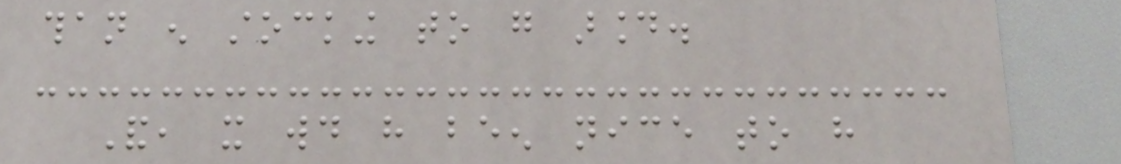than enough stocking to go around.
And, it would have been nice to have
